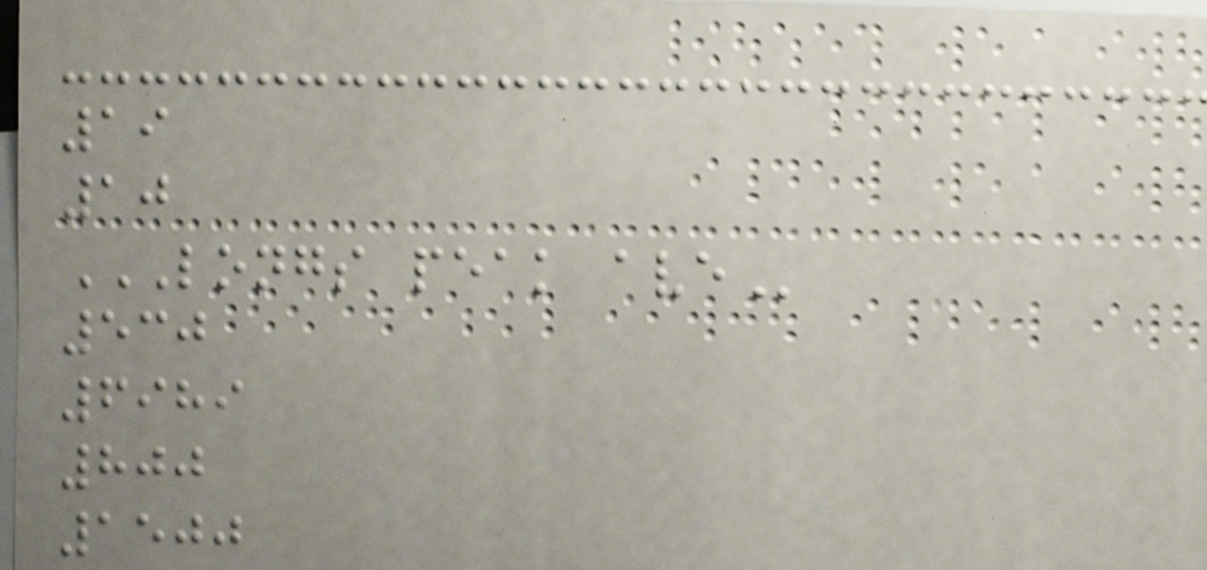19
10
LONGS PEAK AVE
530
6989
800
1500
